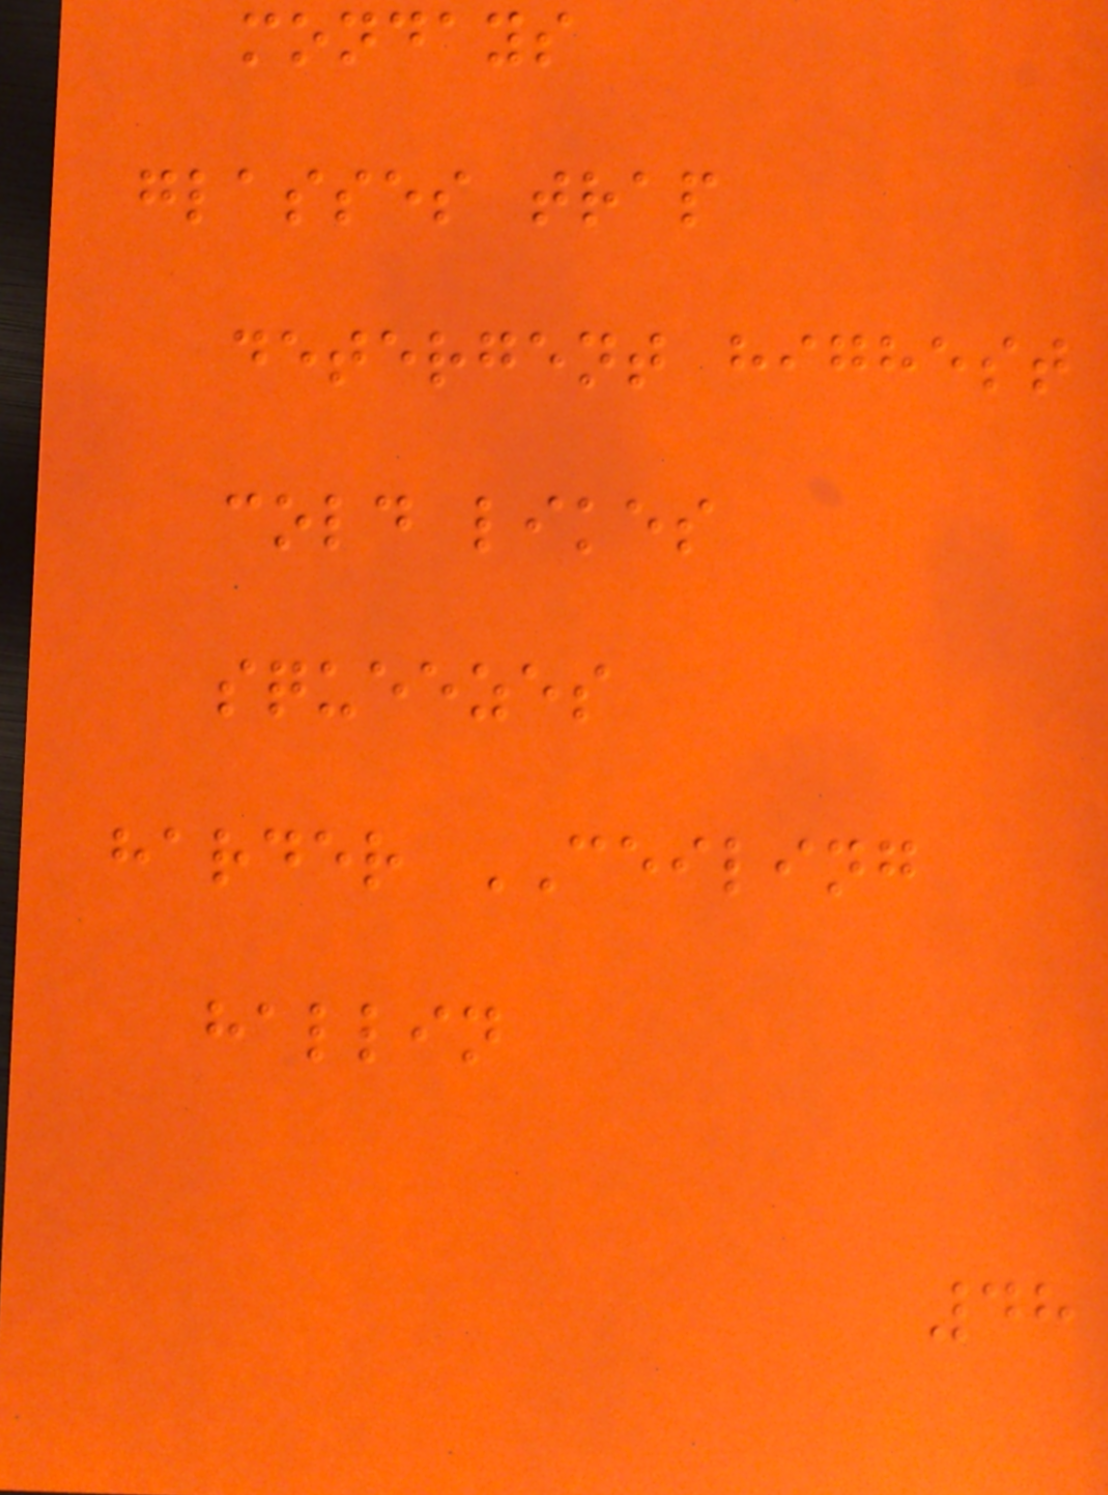mondays
glasses trap
detergent highest
cold likes
squeezes
harder CEILING
hallin
48
